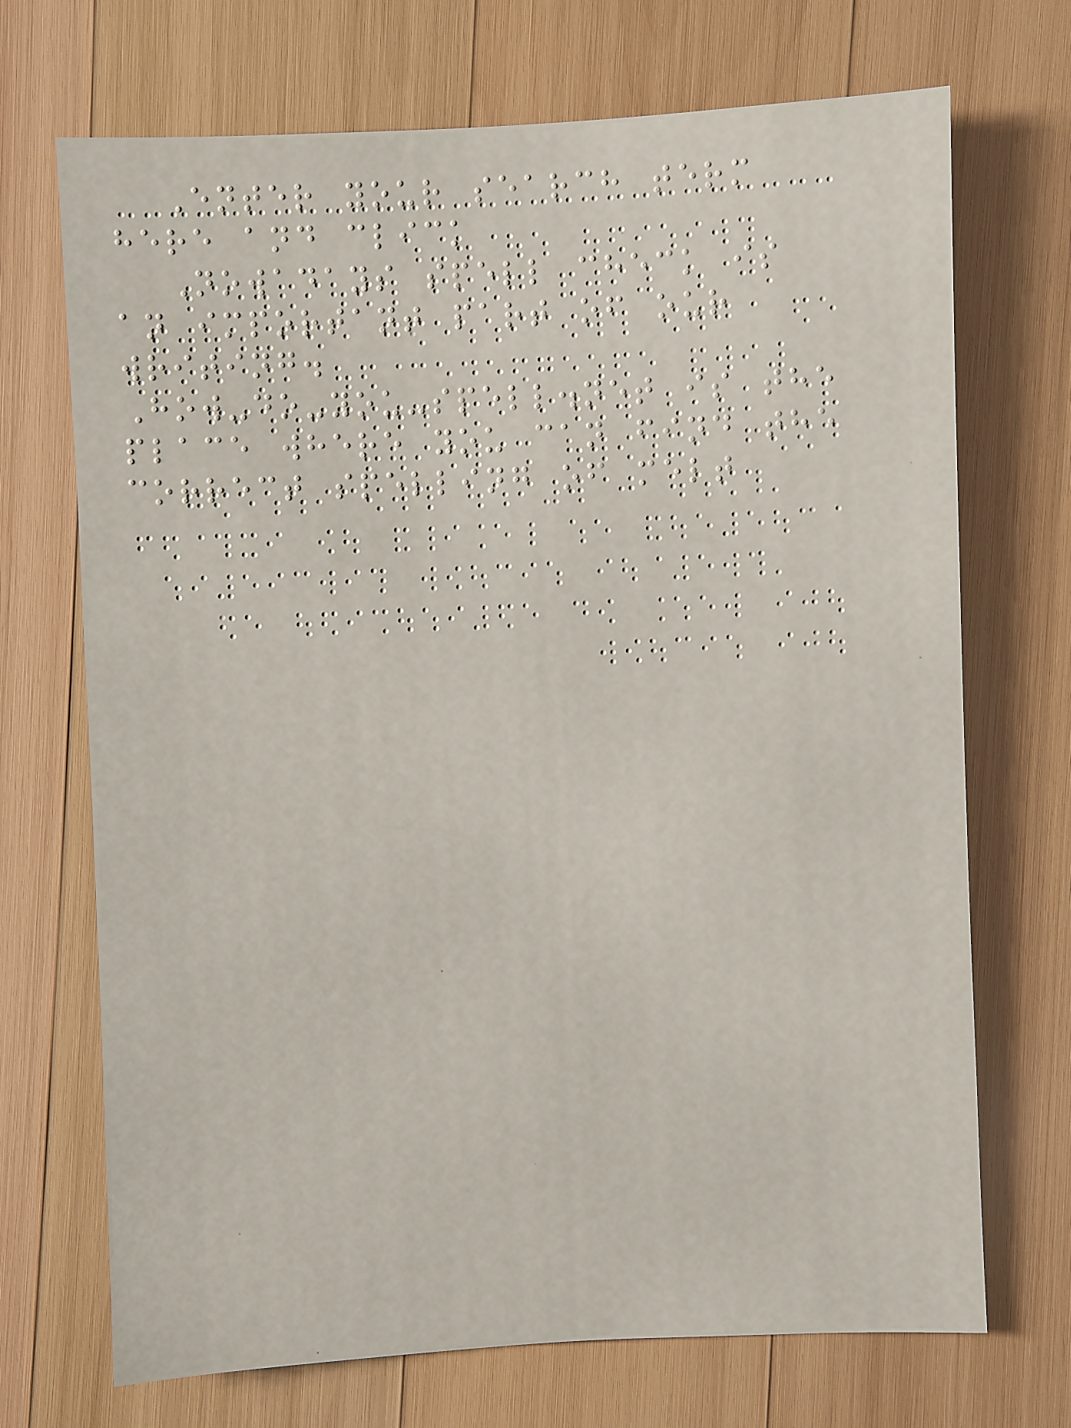Enter your search term
here and click
Nowadays spell check is
an important part of our
writing.
How-do-you-spell.net is the
place where you can find the
correct spelling of melt
